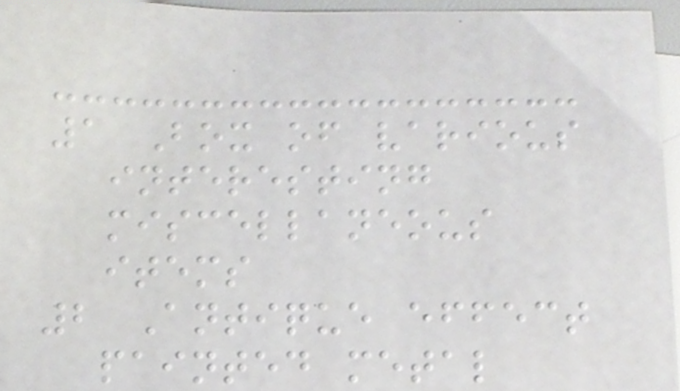1 Box of various
interesting
miscellaneous
items
2 Antique effect
painted metal
